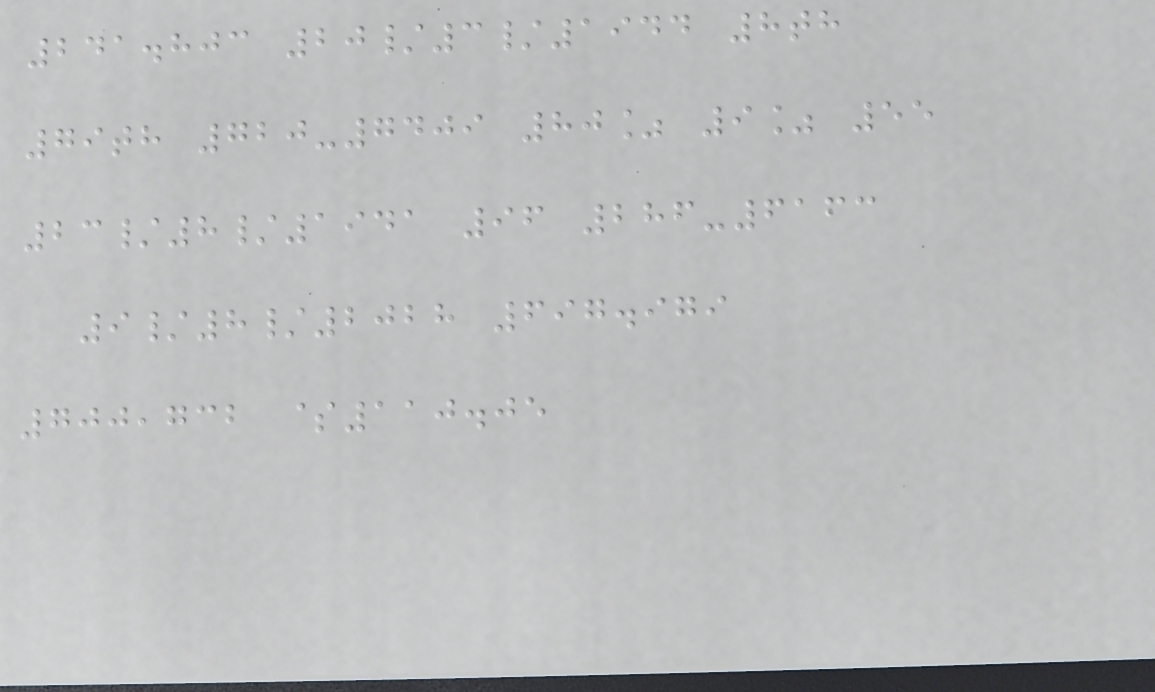241.803 20/3/1944 8th
79th 720-7409 80% 9% 55
23/8/1941 96 286-6163
9/8/2028 697.979
700,732 $110.05
